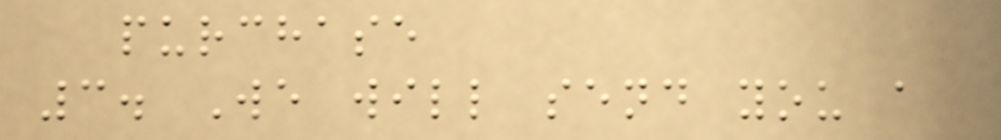purchase
3. We will send you a
